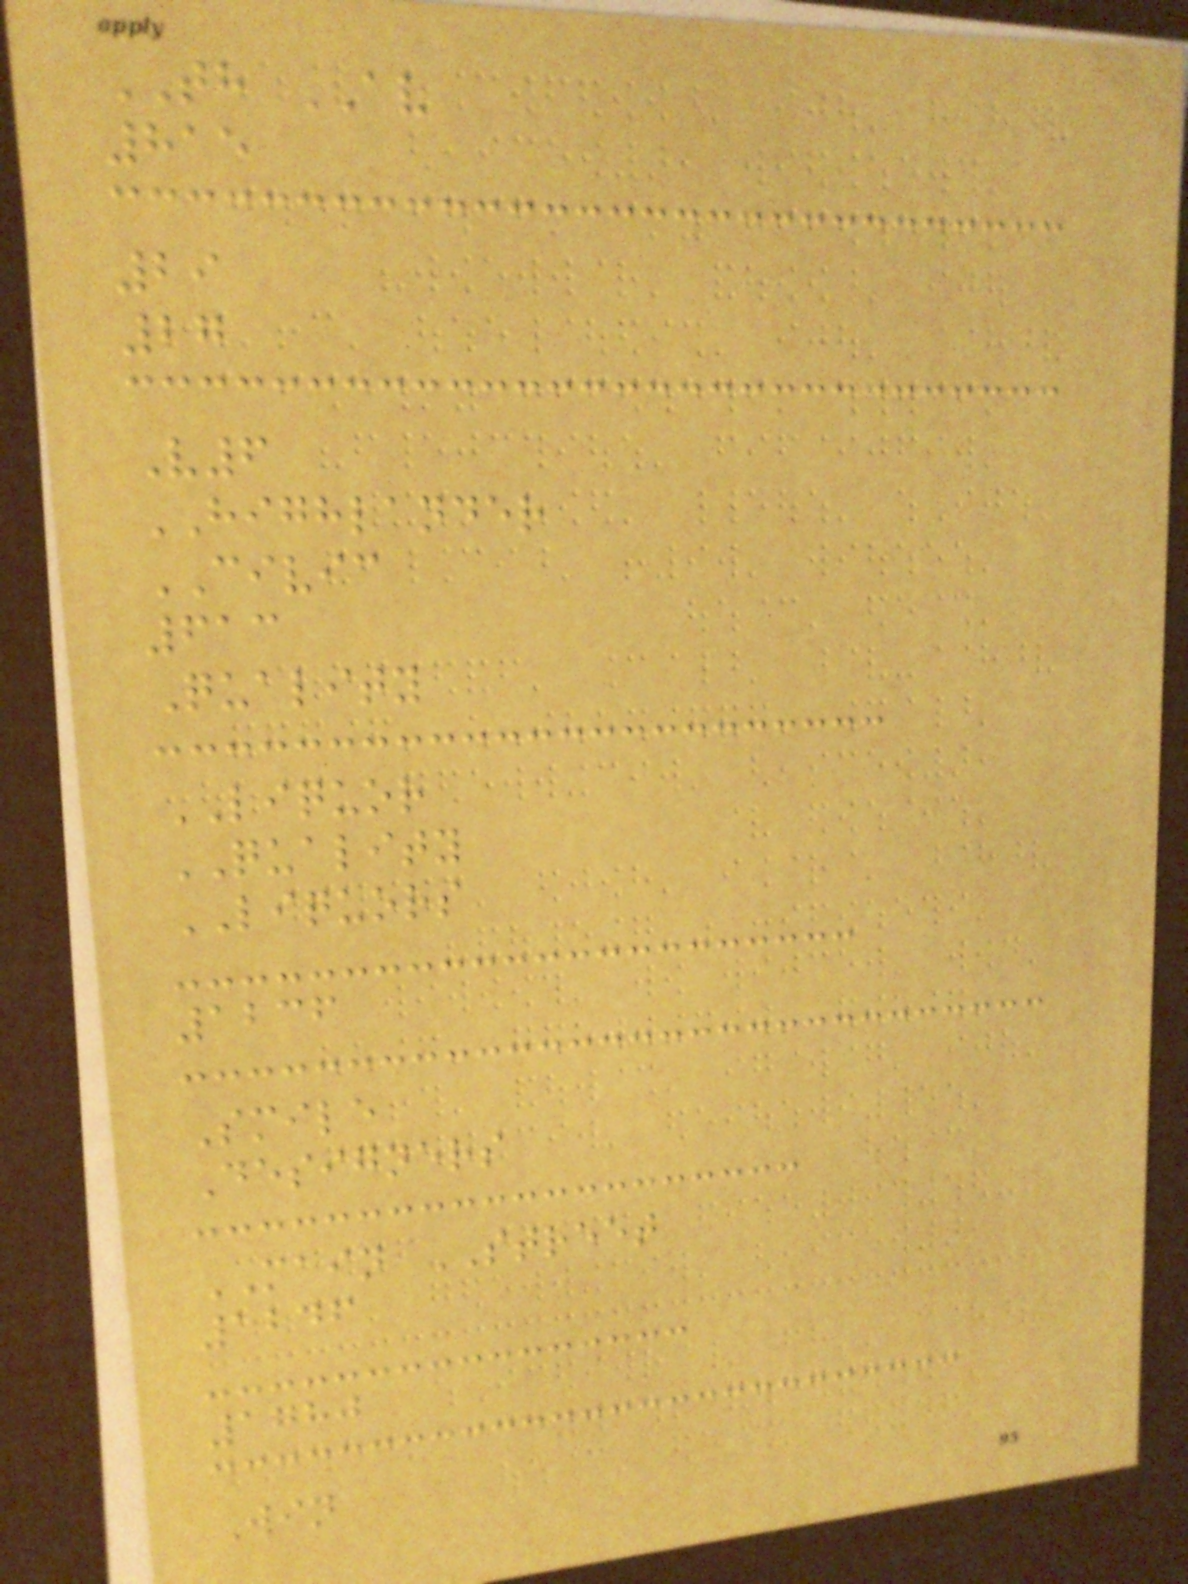TH AV
815
29
27
V6
HIGHLANDER
CIVIC
613
Quality
LIQUOR
QUALITY
LIQUORS
1236
Smile
Designers
MAIN STREET
1246
1780
Win
